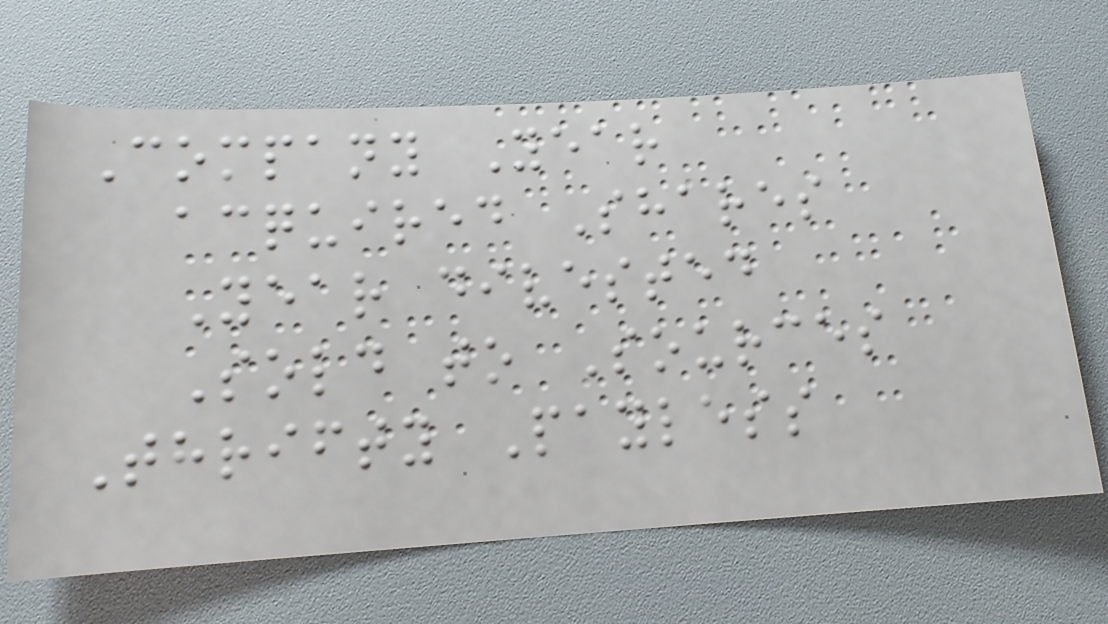Company Year
acquired Shares
Year divested
Sold to Sources
Thrifty Payless
